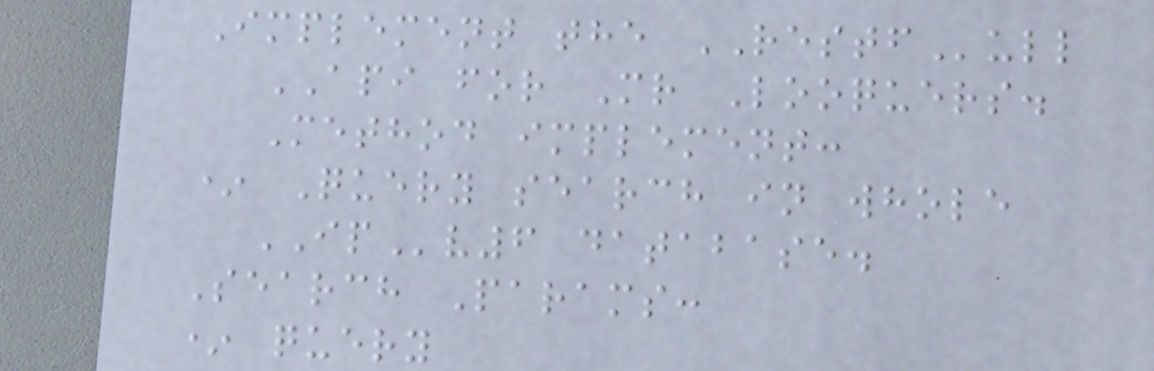Implement the RESTFull
API for Mr Looquers.
Method implement:
* Query search in whole
IPv6 database.
Search Params:
* query
